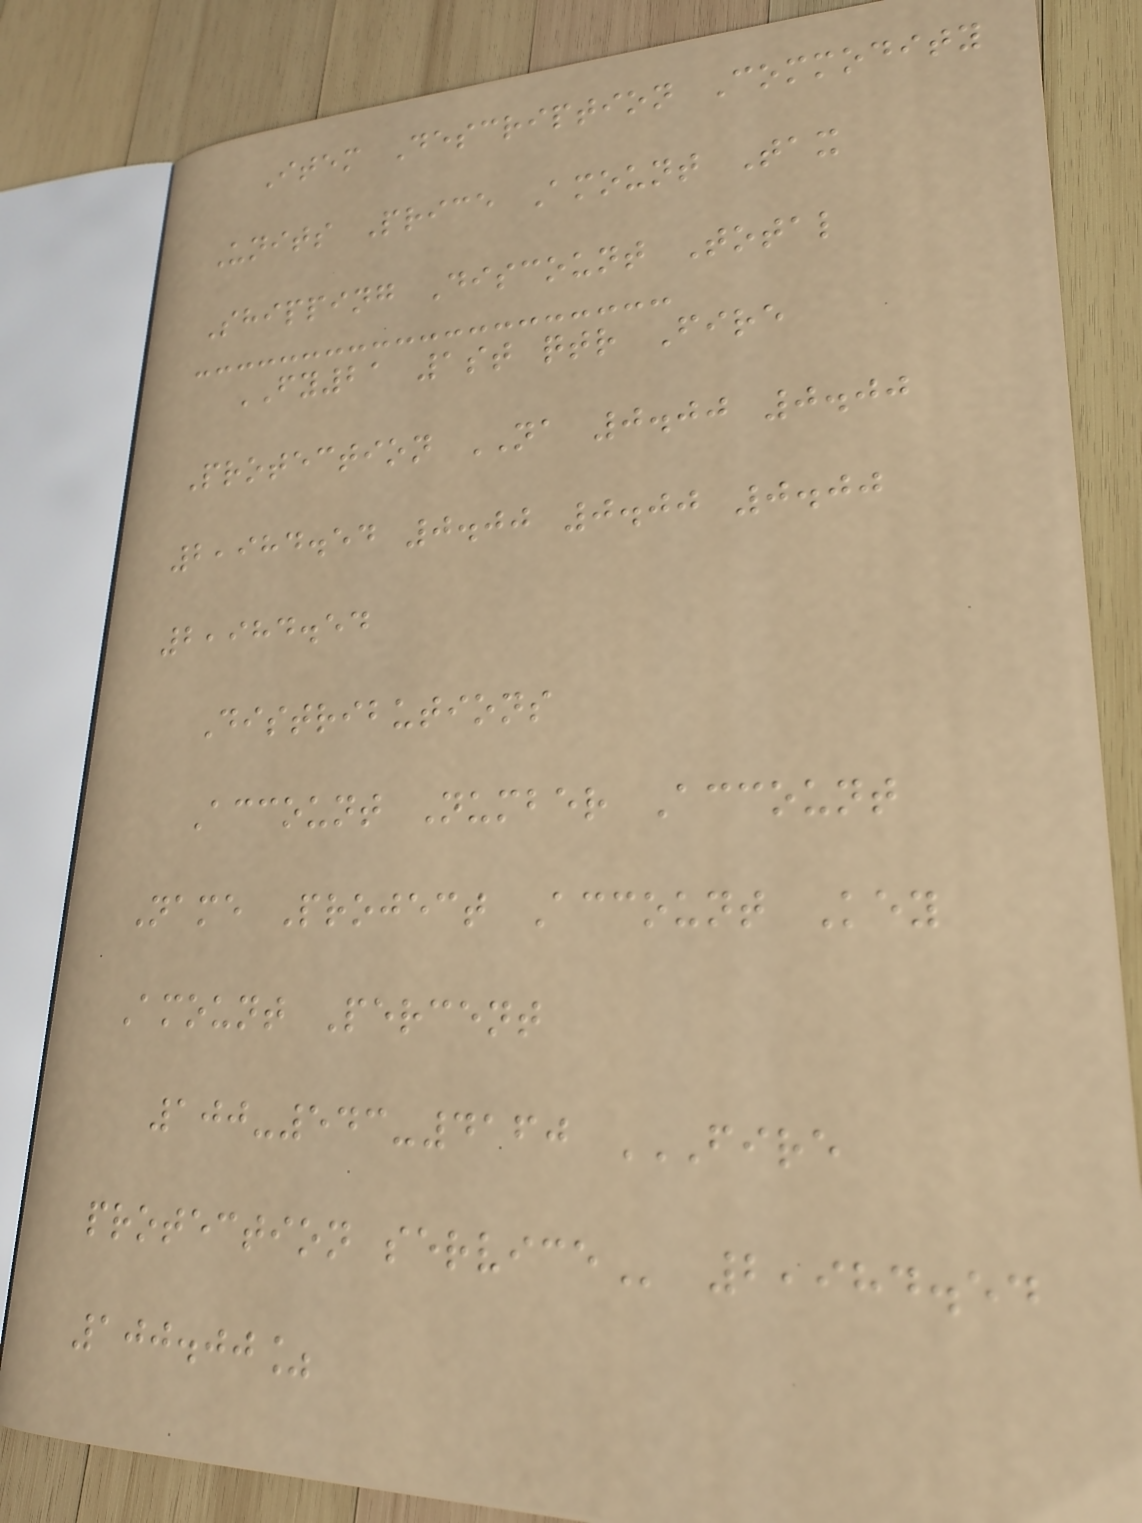Item Description Commodity
Units Price Amount Tax
Shipping Discount Total
FY21 1st qtr Fire
Protection NA 0.00 0.00
2,984.54 0.00 0.00 0.00
2,984.54
Distributions
Account Number Account
Name Project Account Key
Amount Percent
100-543-4160 FIRE
PROTECTION SERVICE 2,984.54
100.00%
